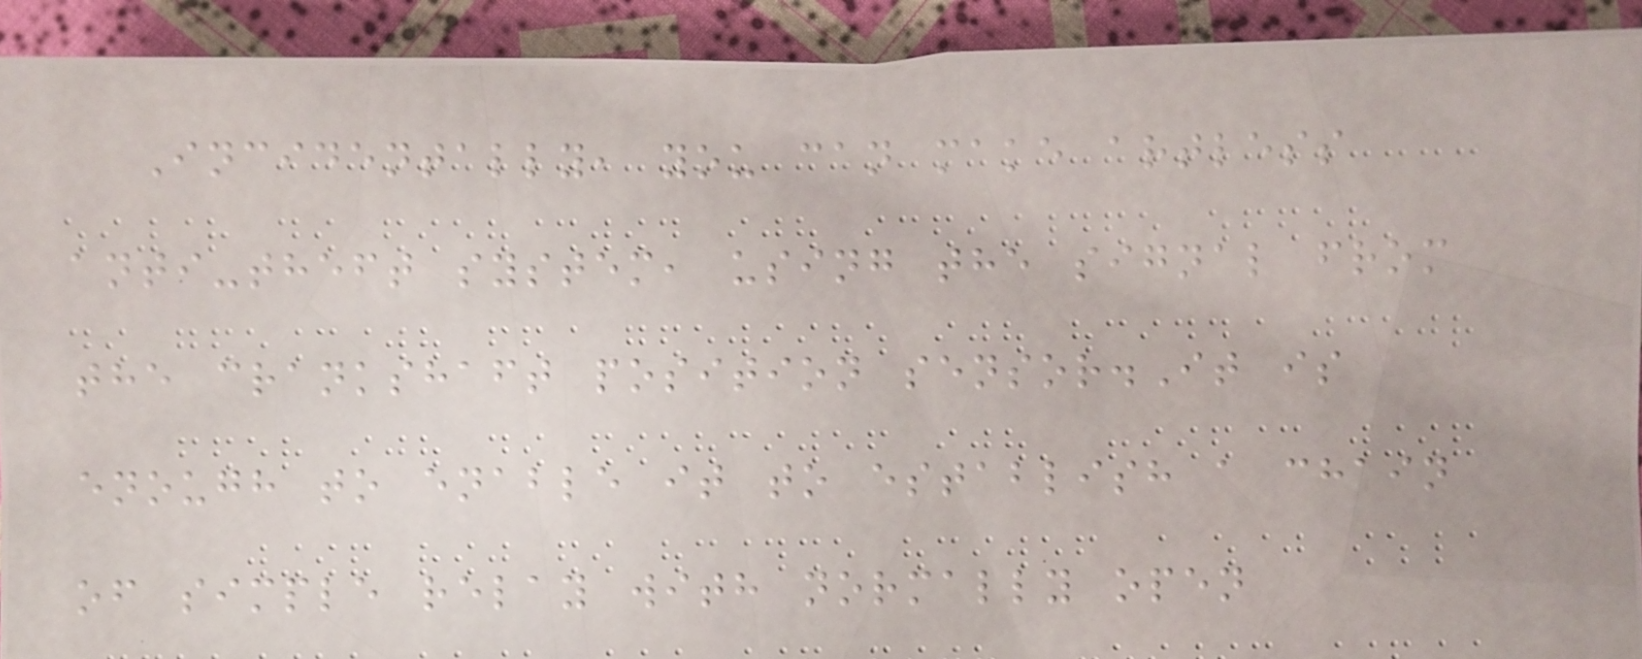Incidentally, you can make artless
anti-theft system, using the signal from
the crankshaft position sensor.It is
enough to enable it to establish a chain
of simple relay with normally open
